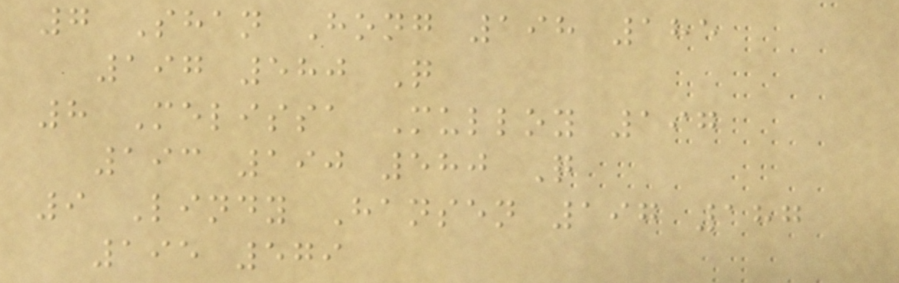7 Shan Hong 198 185
197 580 Q
8 Melissa Mulloy 197
193 190 580 Q
9 Lindy Hansen 197 187
195 579
